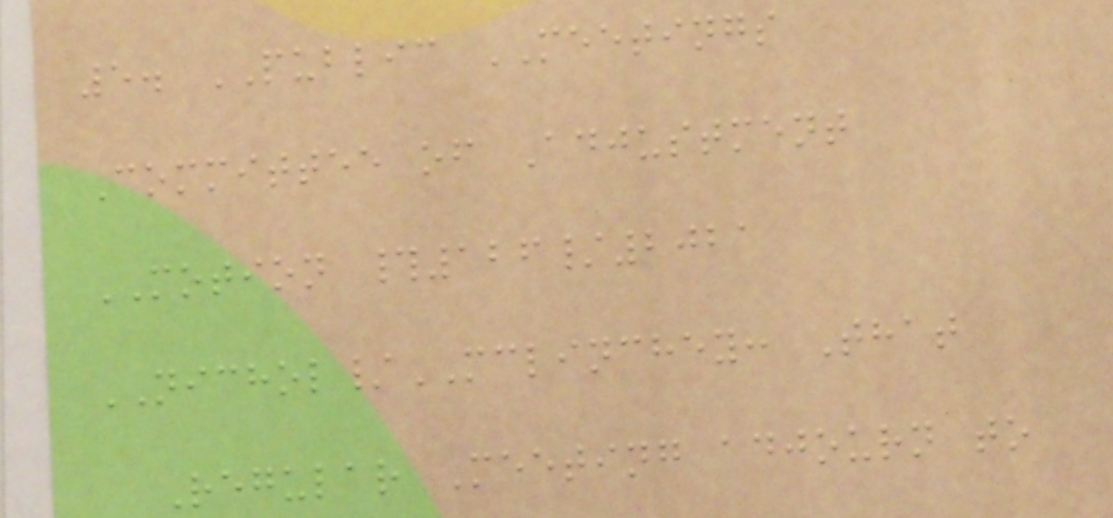5. PUBLIC MEETINGS
Committee of Adjustment
MOTION #126/2021
NICHOL/MCLINCHEY: That
Regular Meeting adjourn to
